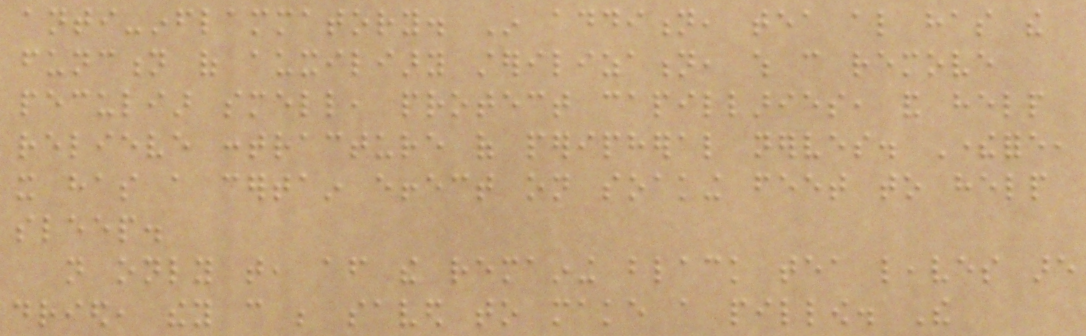anti-inflammatory. In addition, tea also has the
function of auxiliary sterilization, which can remove
peculiar smell, protect capillaries, and help
relieve contracture of peripheral nerves. Therefore,
it has a certain effect on soaking feet to help
sleep.
not only that, after the remaining black tea leaves are
dried, they can be saved to make a pillow. The
